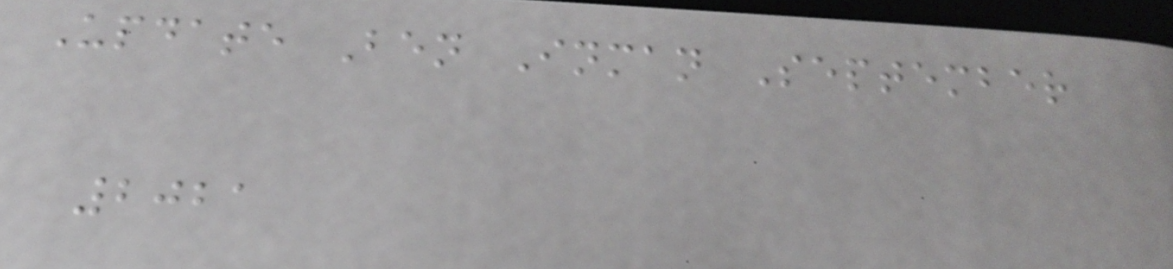Update Ben Inman September
2021
